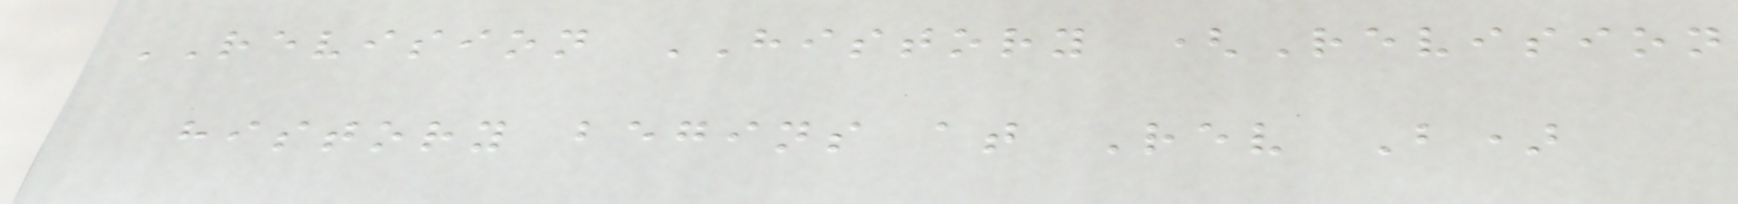REVISION HISTORY (Revision
history begins at Rev B)
